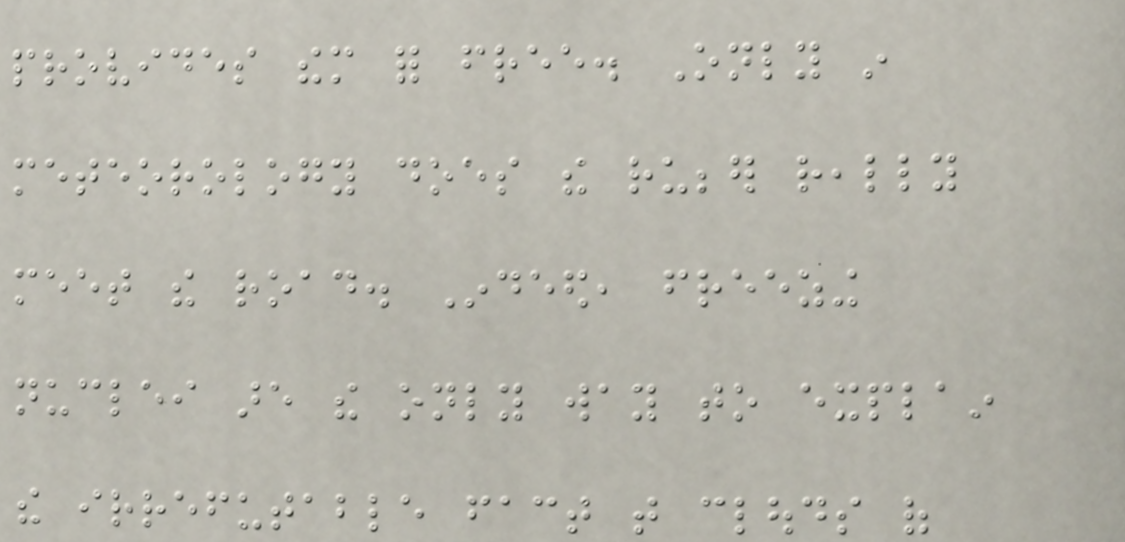provides them for free. Only in
meteorology does the rubber really
meet the road. Indeed, freezing
nuclei are the only way to explain
the irrefutable fact that clouds of
